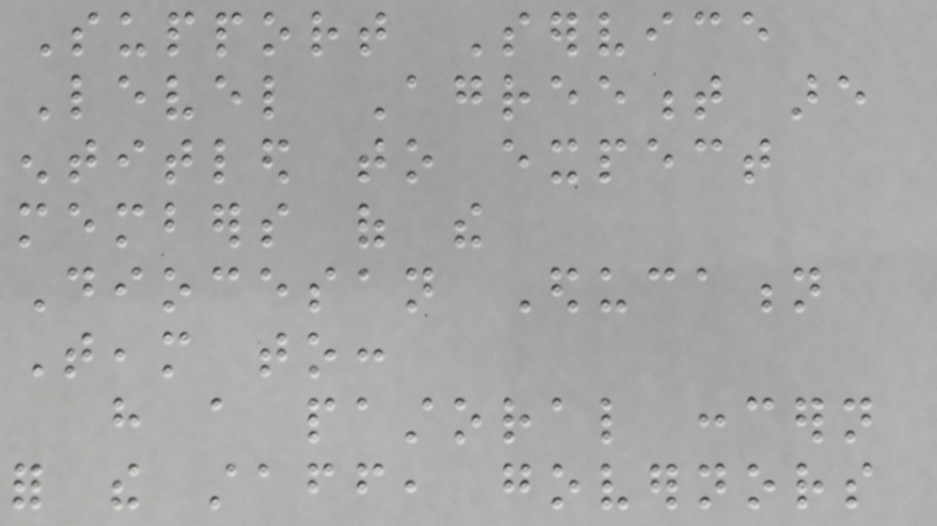Support Service
Level Agreement are
entitled to expect
members of the
Diocesan Education
Team to:
have a pastoral concern
for the staff, governors
